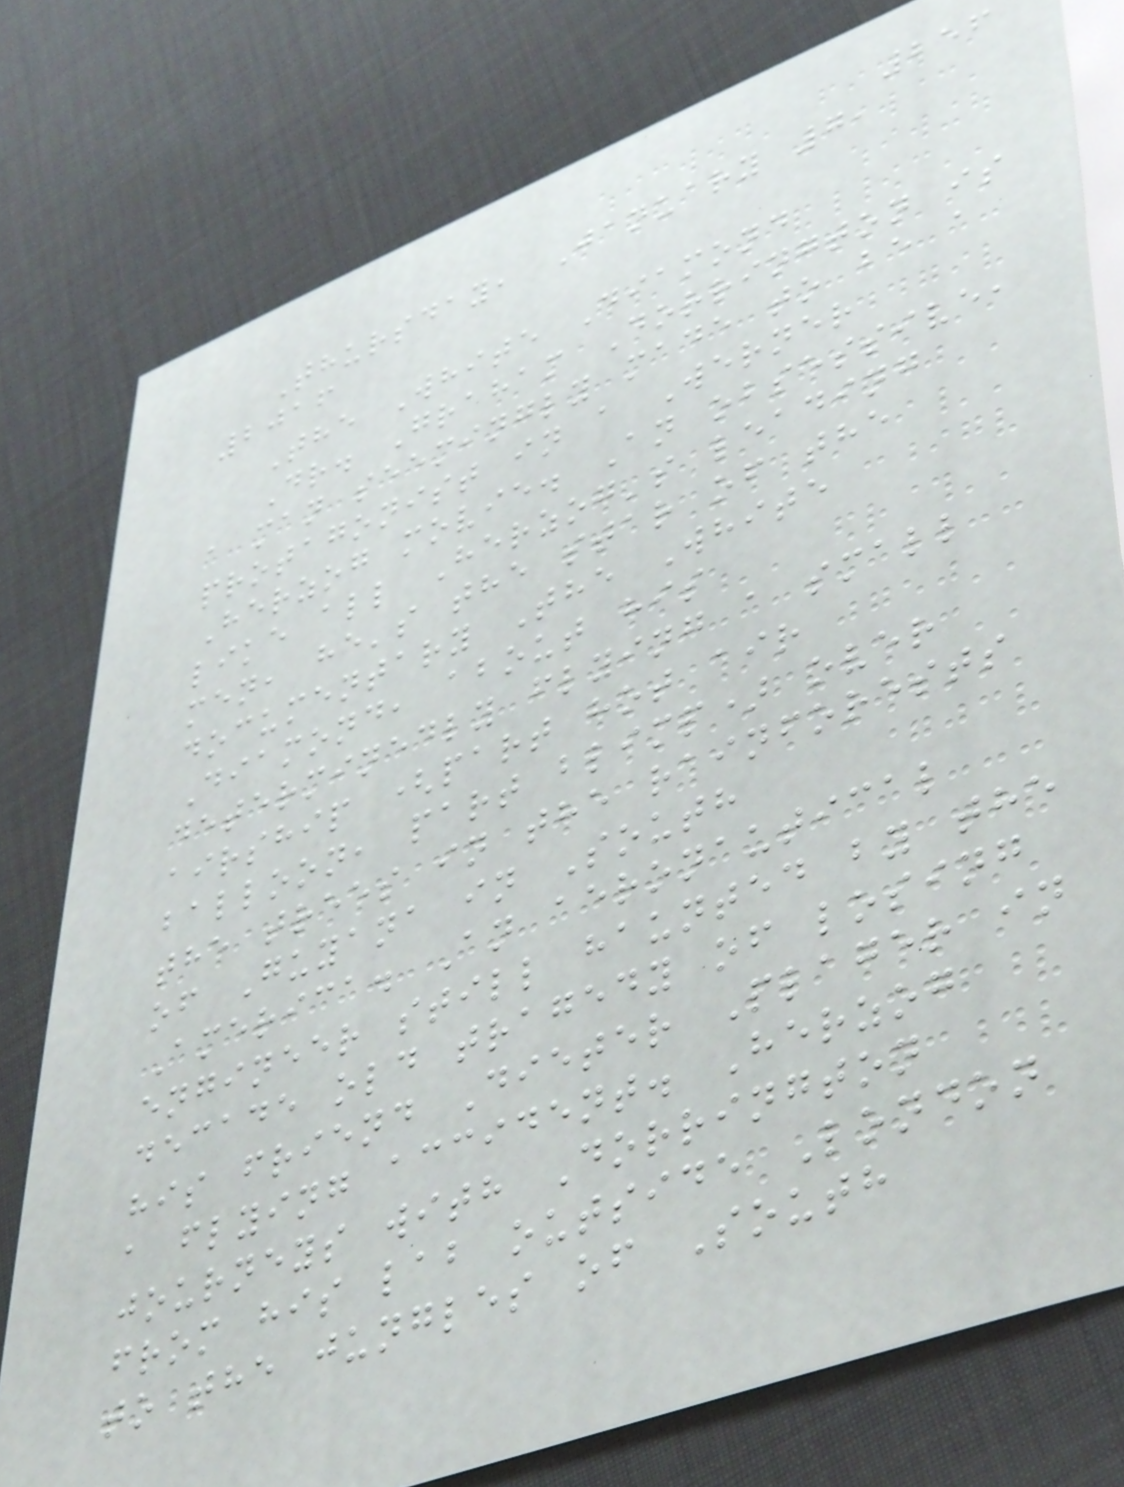256
Thursday, January 7,
2016
The White Diamond
Dr. Graham Dorrington is
a man seemingly made to be a
protagonist in a Werner
Herzog movie. An obsessive,
like all Herzog's leading
men, he's the star of the
documentary The White
Diamond, about his
determinedly flying a small
airship (part hot air
balloon, part blimp) over
the trees in the rainforests
of Guyana in South
America. An aeronautical
engineer still haunted by the
decade old tragedy of losing
his friend Dieter Plager in
a flying accident. Herzog
journeys with Dorrington
from his lab outside London
to the jungles of South
